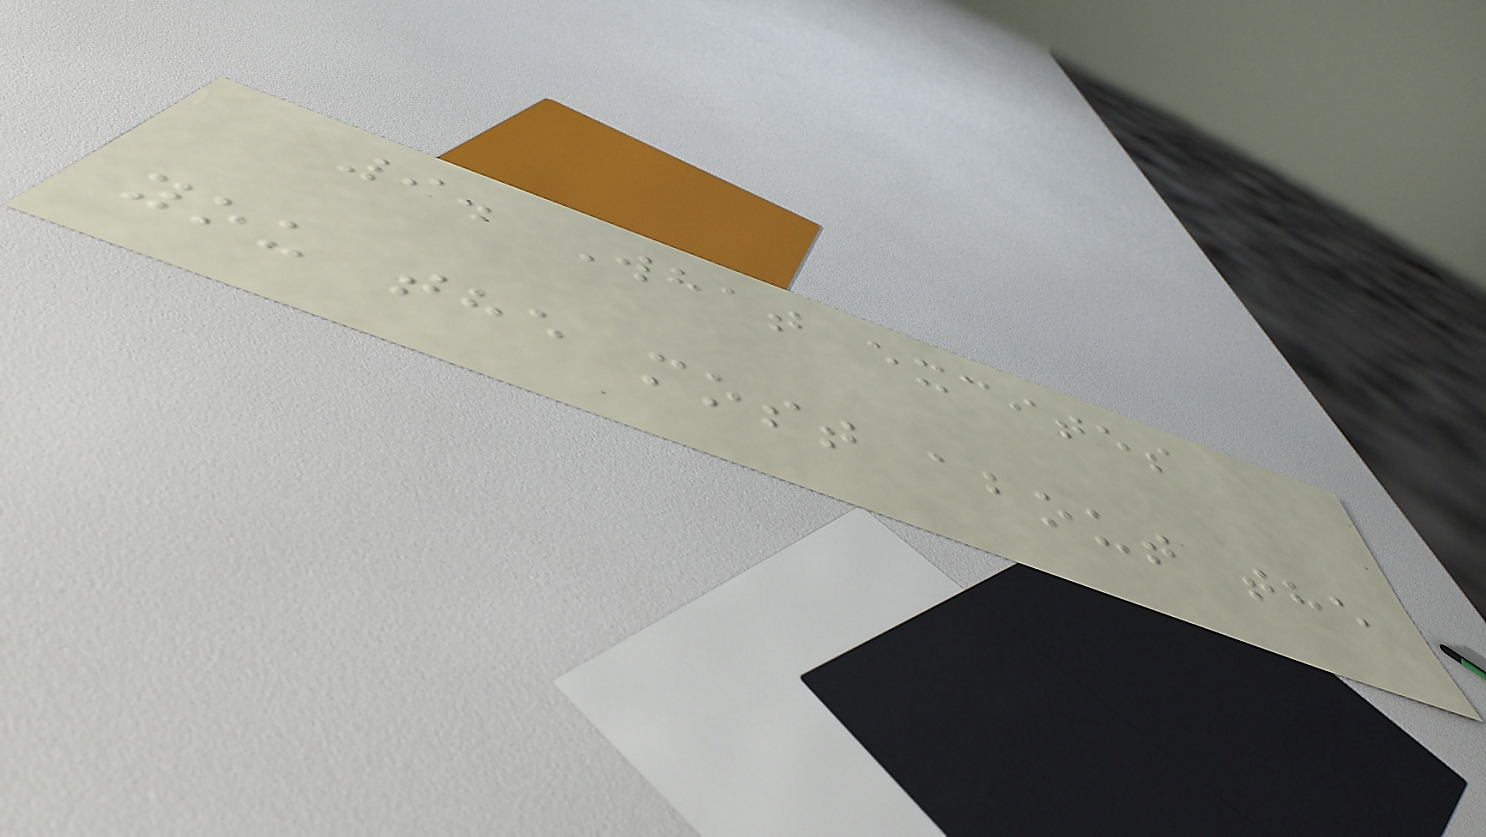9. What excites
you the most about the
